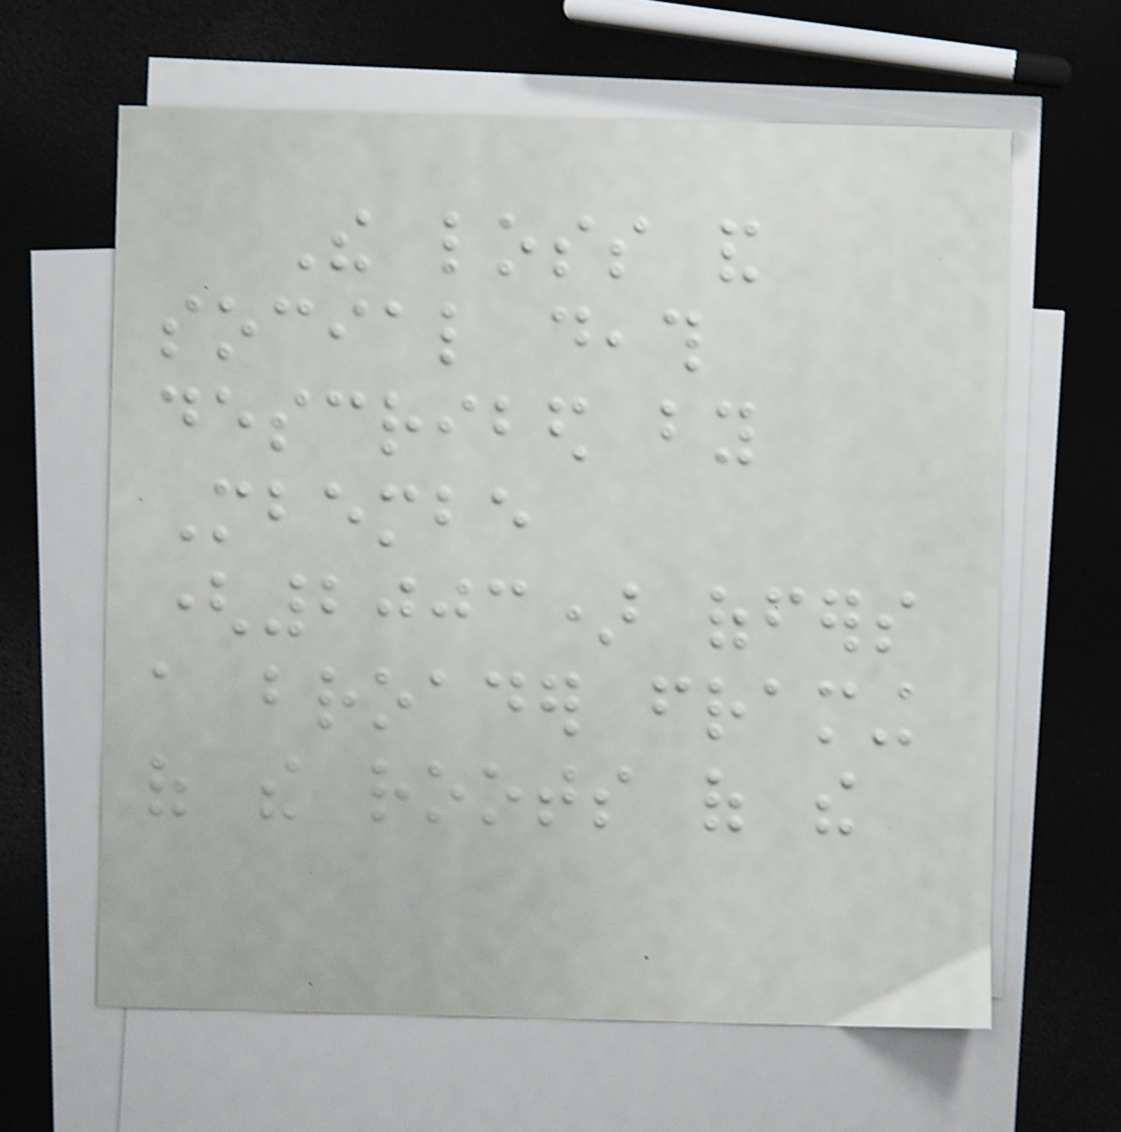The loss and
social death
described by
Mbembe
(2003) offers
a broader framing
of the roots of the
